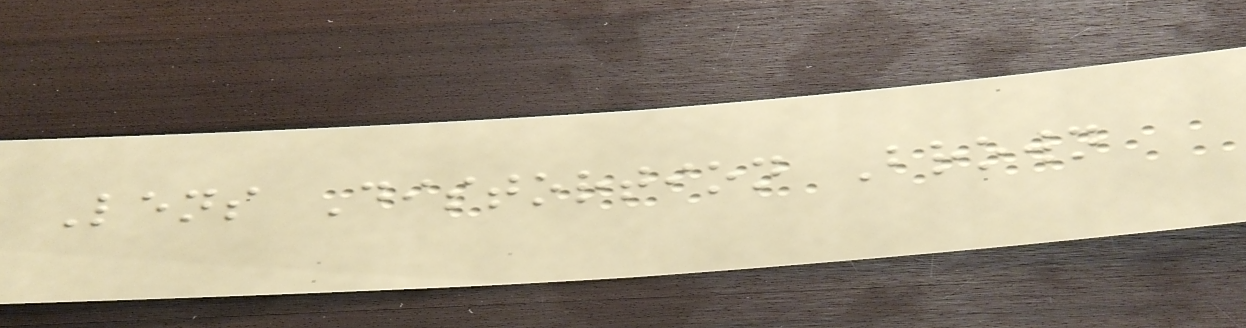Lens Distortion Brown
